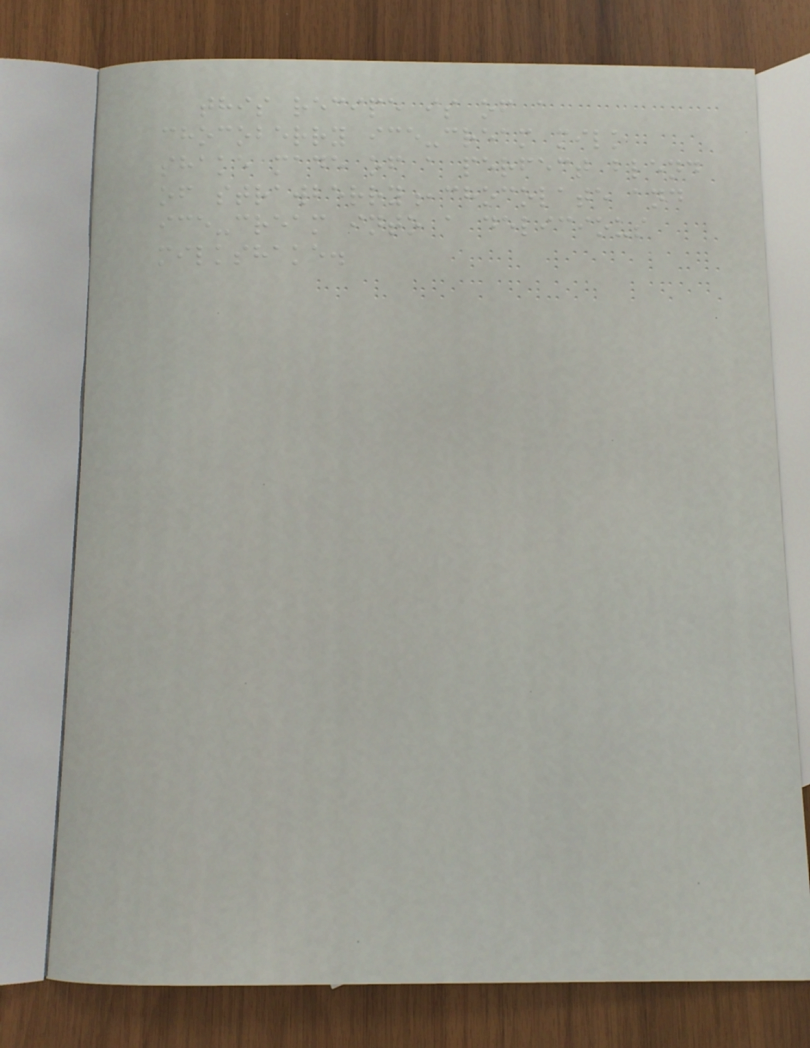this recipe is of a
chocoberry ice-cream milk
shake made of a perfect blend
of strawberry,chocolate and
ice-cream into a delicious
milkshake.
